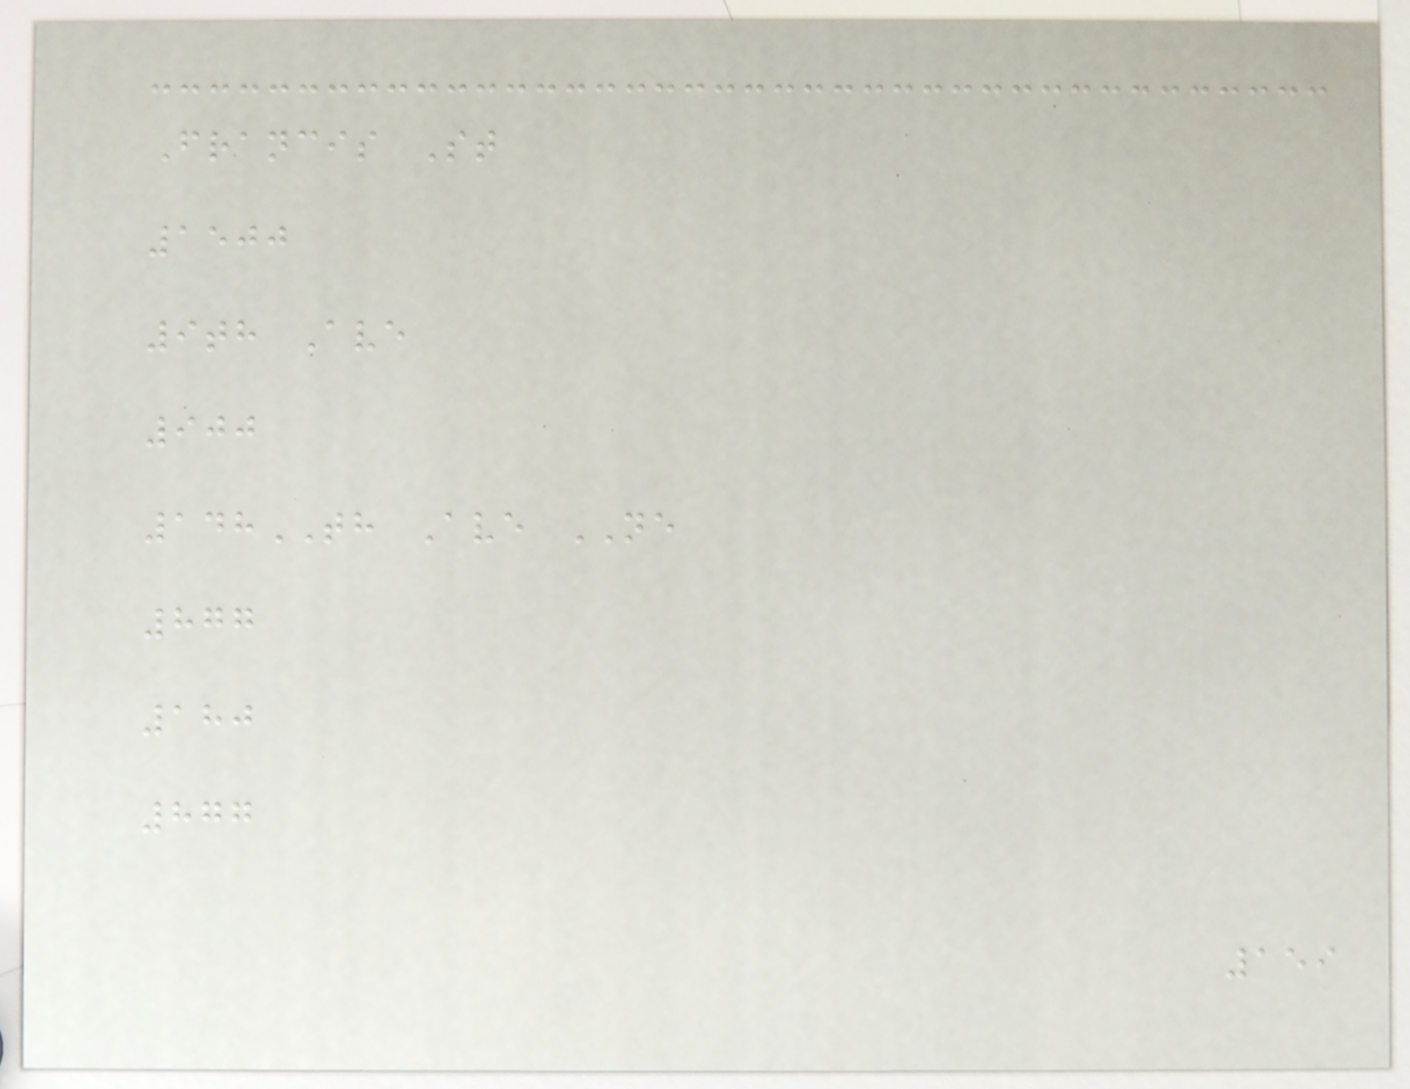Francis St
1500
9th Ave
900
148TH Ave NE
877
180
877
159
